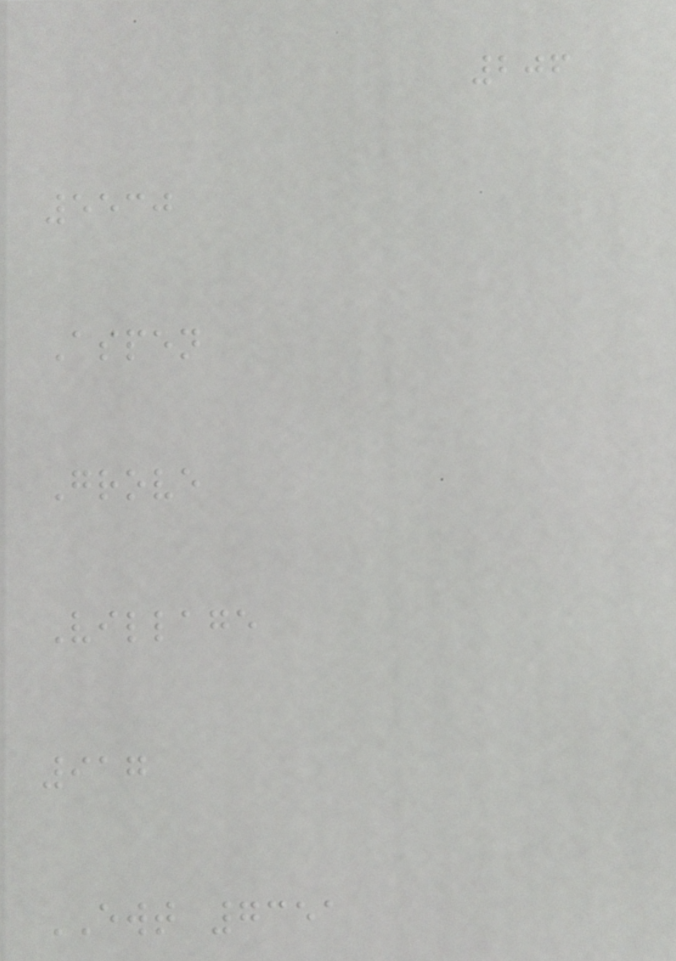206
5530
Aspen
Grove
Village
917
EWT 7351
